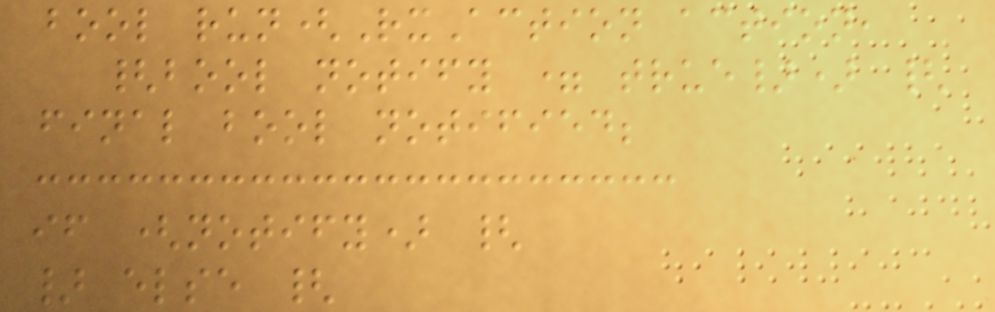bool run(RxAction action,
{bool notify = true}) {
final bool notified;
if (notify) {
} else {
